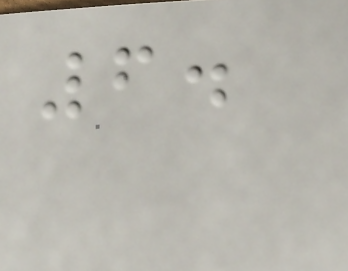6.
